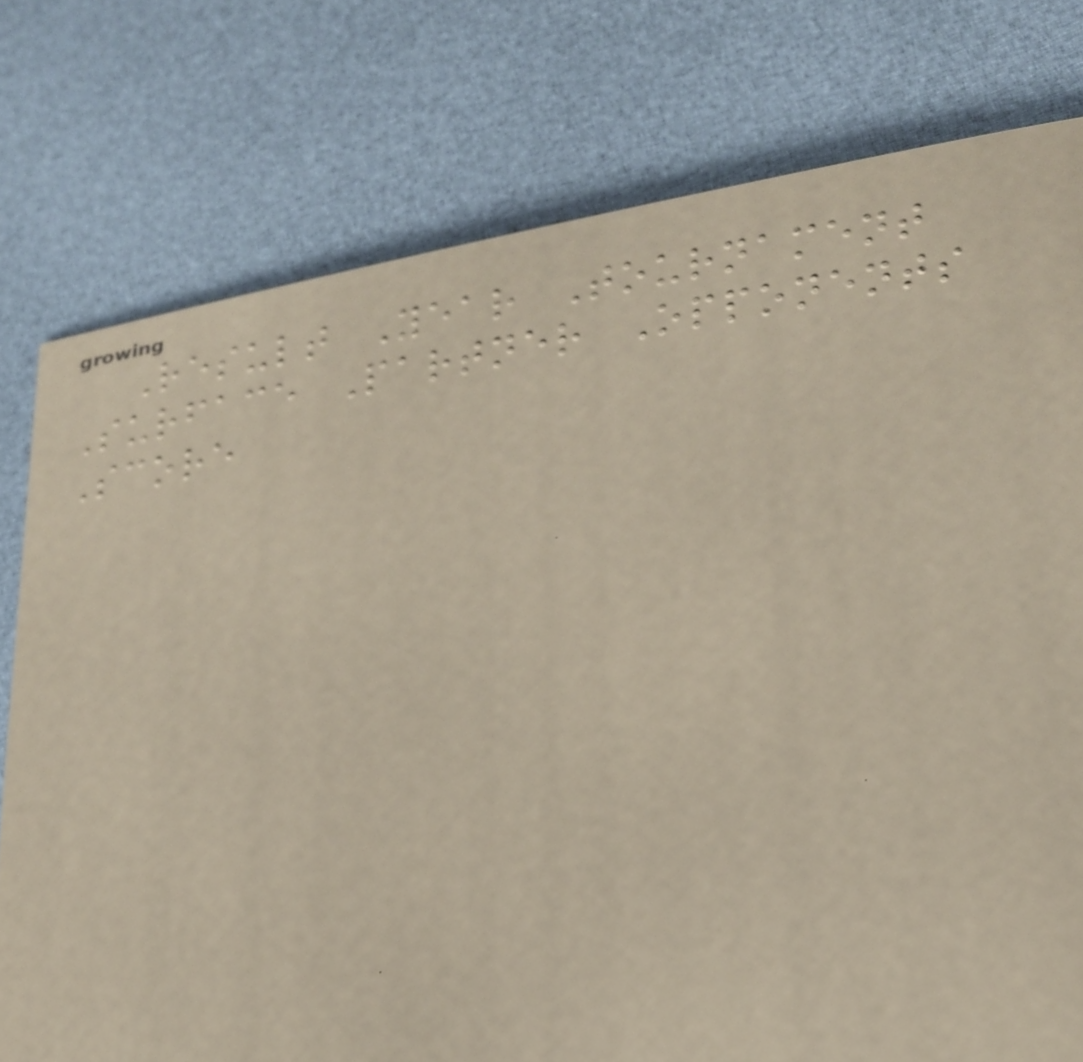Result Year Tournament
Surface Partner Opponents
Score
